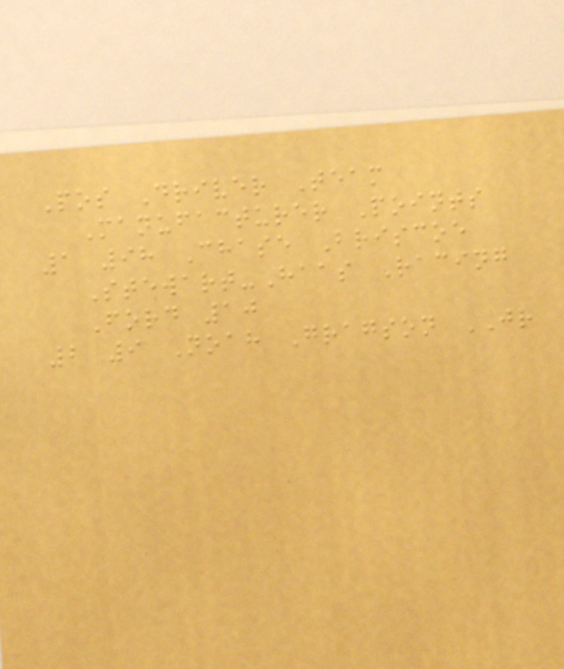Pos Driver Team
Manufacturer Points
1 98 Chase Briscoe
Stewart-Haas Racing
Ford 10
2 9 Noah Gragson JR
